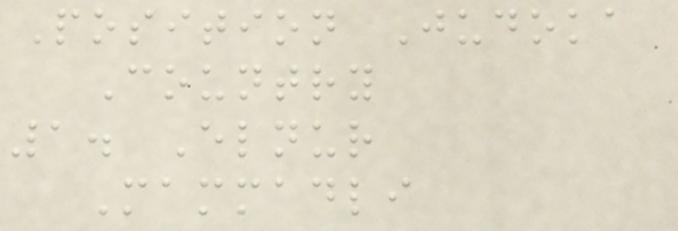Position Judoka
Country
1. Elnur
Mammadli
